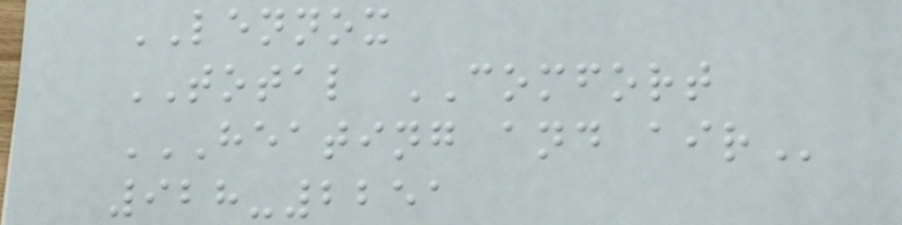LENNOX
TOTAL COMFORT
HEATING AND AIR
928-2251
